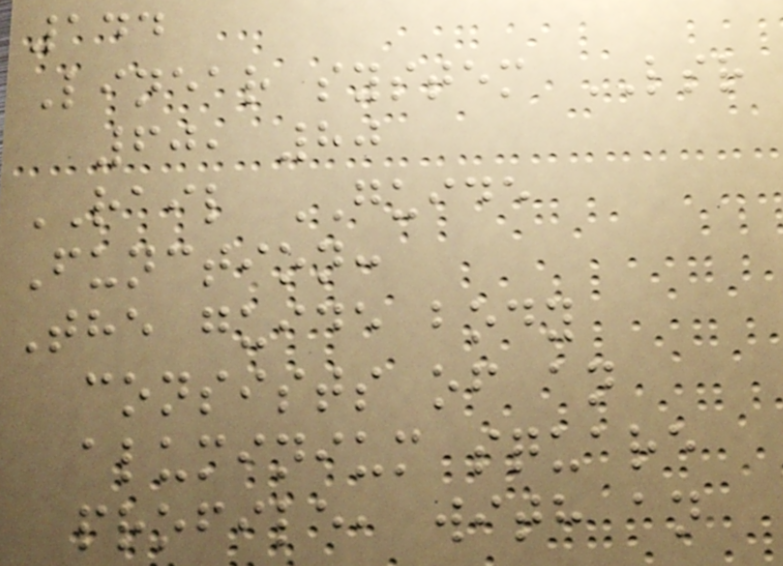144
Linear system LSR
60, 80
RAIL GUIDE
Function:
The guide body
consists of an
aluminium square
profile, with an
